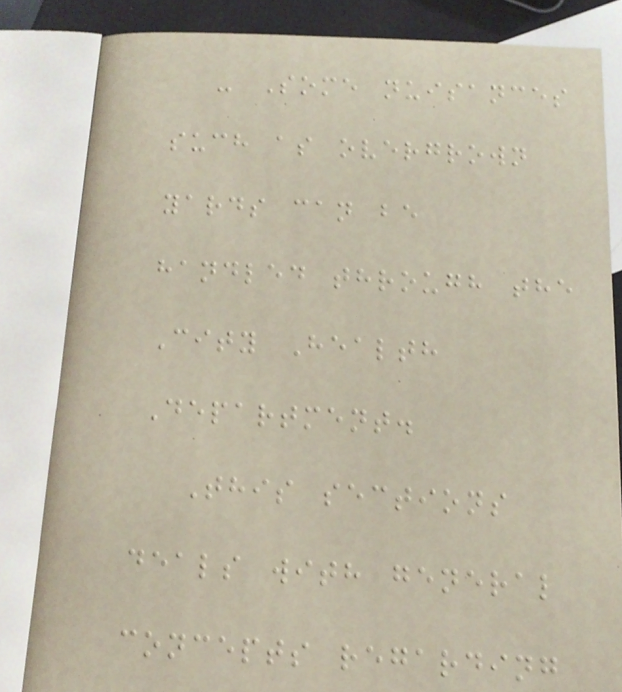- Some nuisances
such as overgrown
yards can be
handled through the
City Health
Department.
This sections
deals with general
concepts regarding
